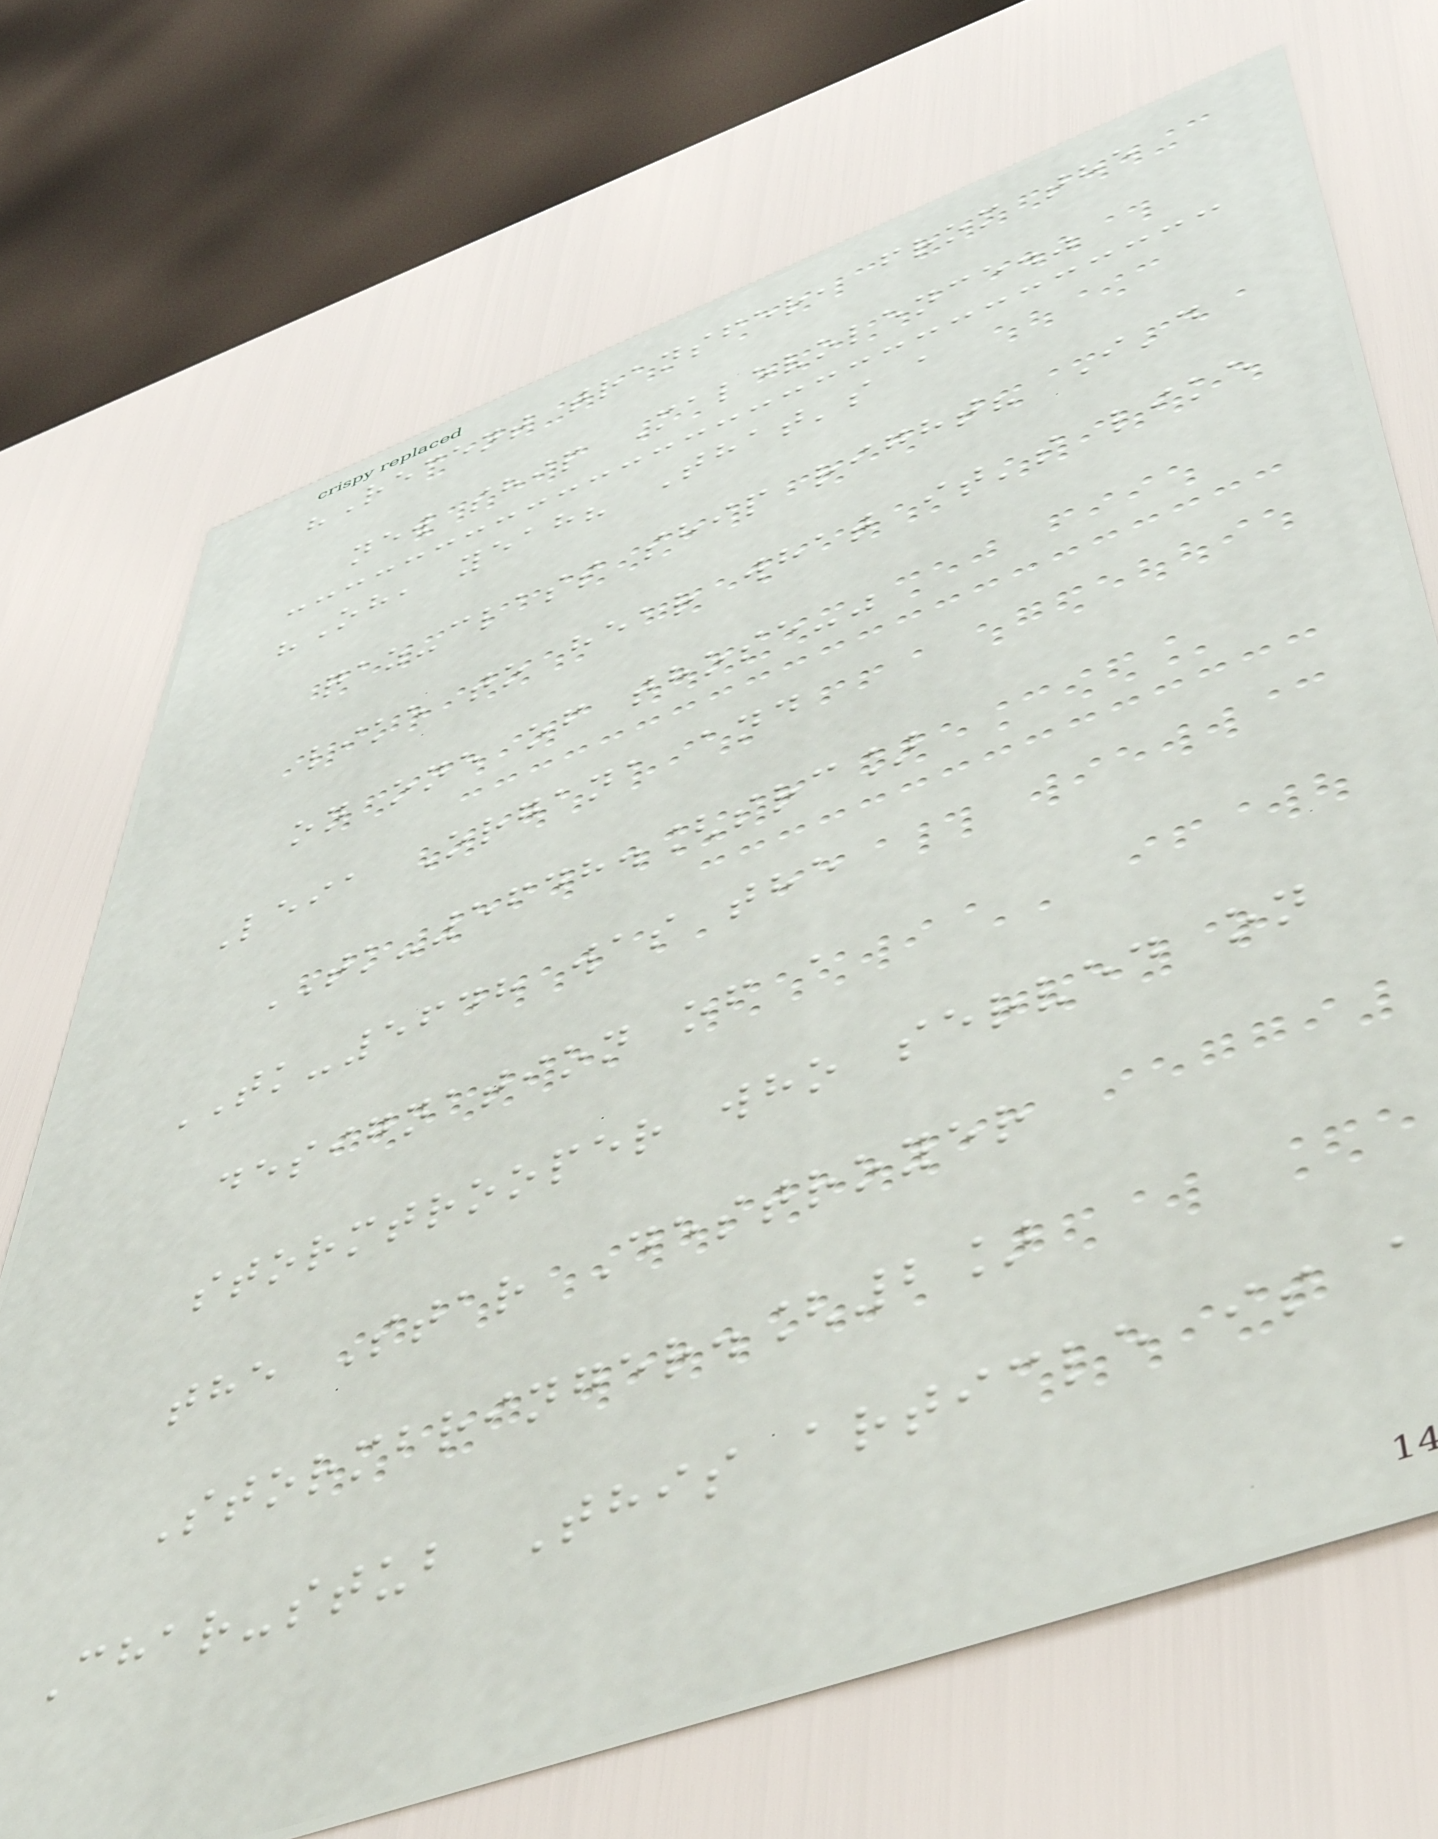"Recent transfer, from the
new ship Malevolence."
"Oh, yeah? That's a
qaz-class ship right? I'd
like to hear what it's like
on one of those-"
Leia Organa and
TK-5648.[src]
TK-5648 was the
designation of a
stormtrooper who served on
the Star Destroyer
Stormbringer.[2]
Char-stub This article is a
